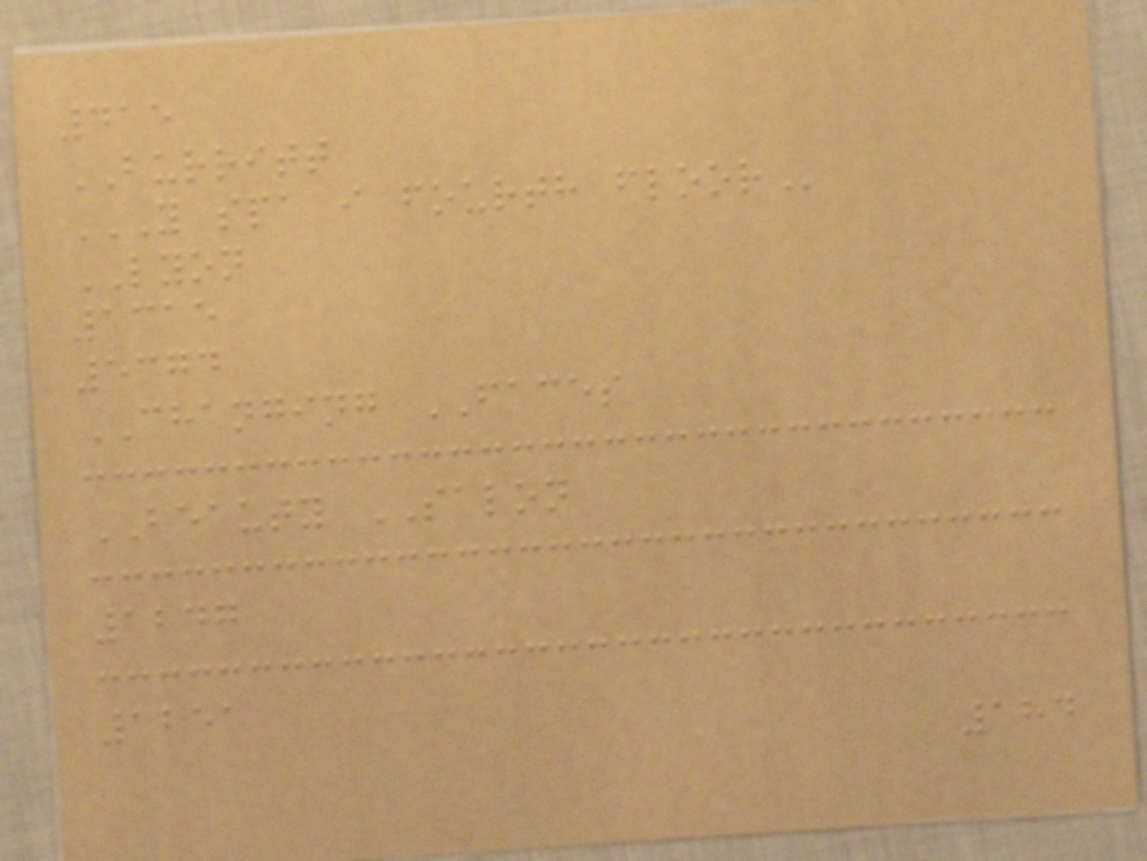415
BURRITT
Y SPA I FOURTH FLOOR
LYON
1315
5374
CHANGING FACES
BEAUTY SALON
1247
1251
184
